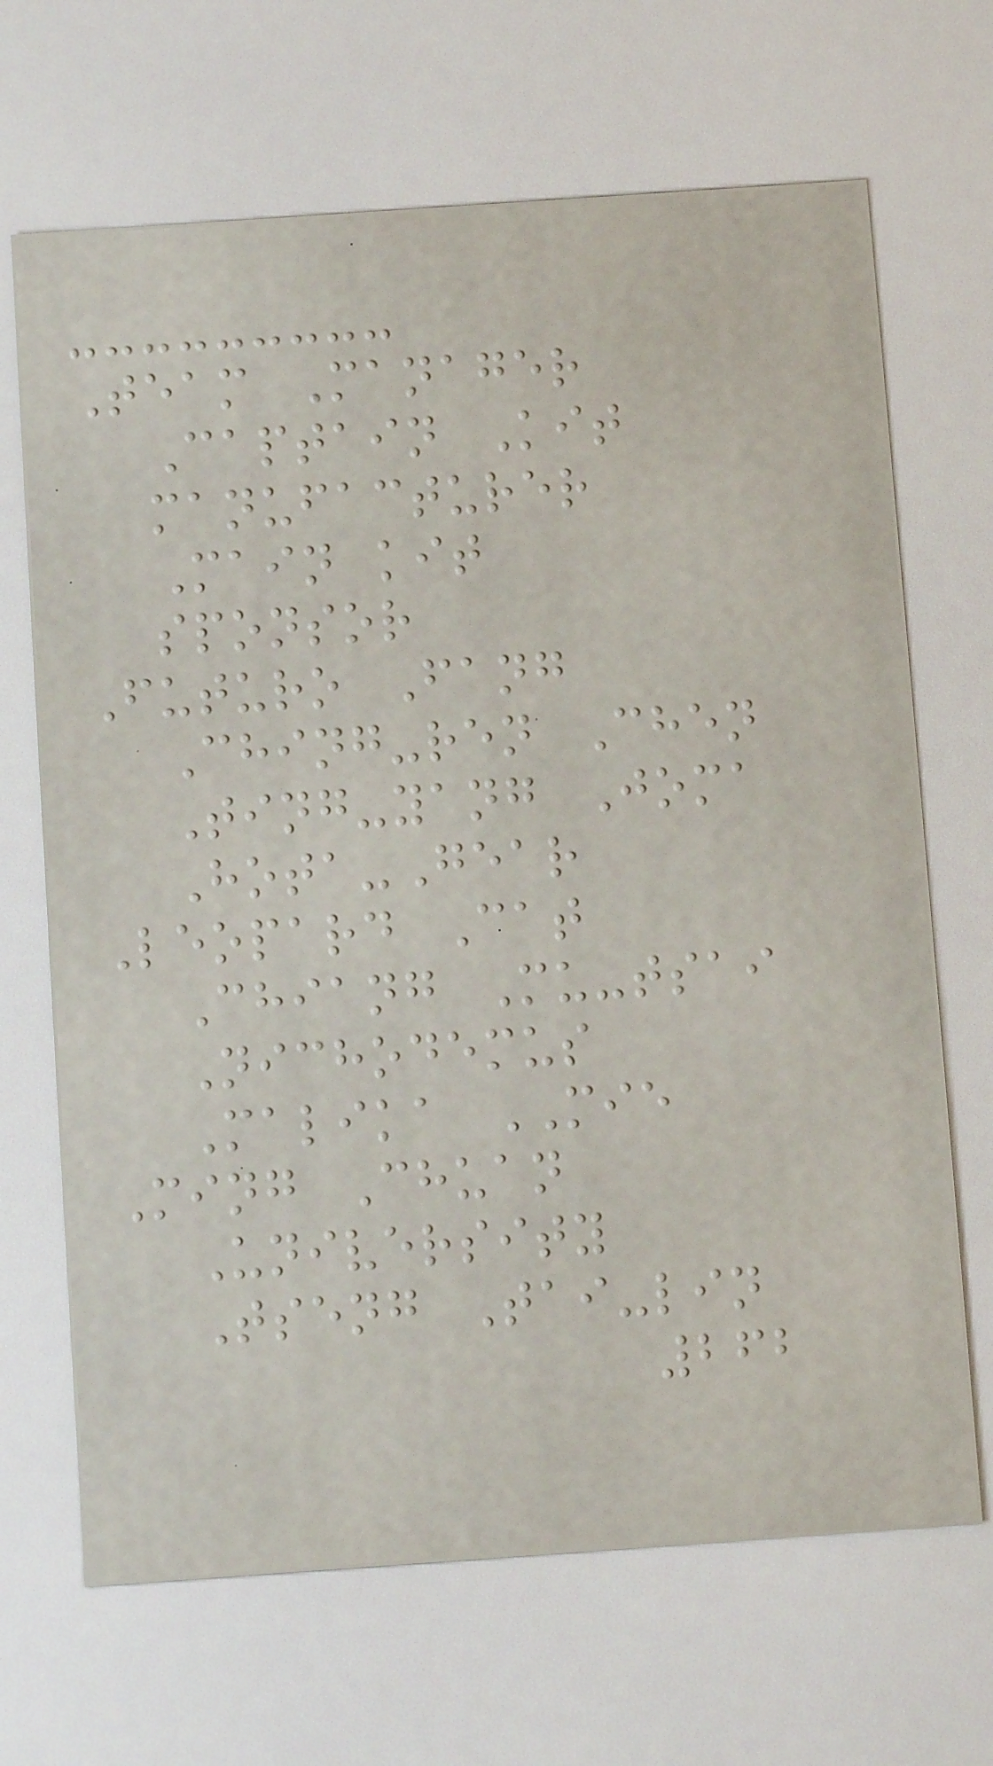Team Manager
Captain Kit
manufacturer
Main kit
sponsor
Futuro Fang
Ching-ren Chen
Ting-yang Joma
Hota-Gear
Leopard Cat
Chiang Mu-tsai
Nichodemus
Malika MIE
Ming Chuan
University
Tseng Tai-lin
262
